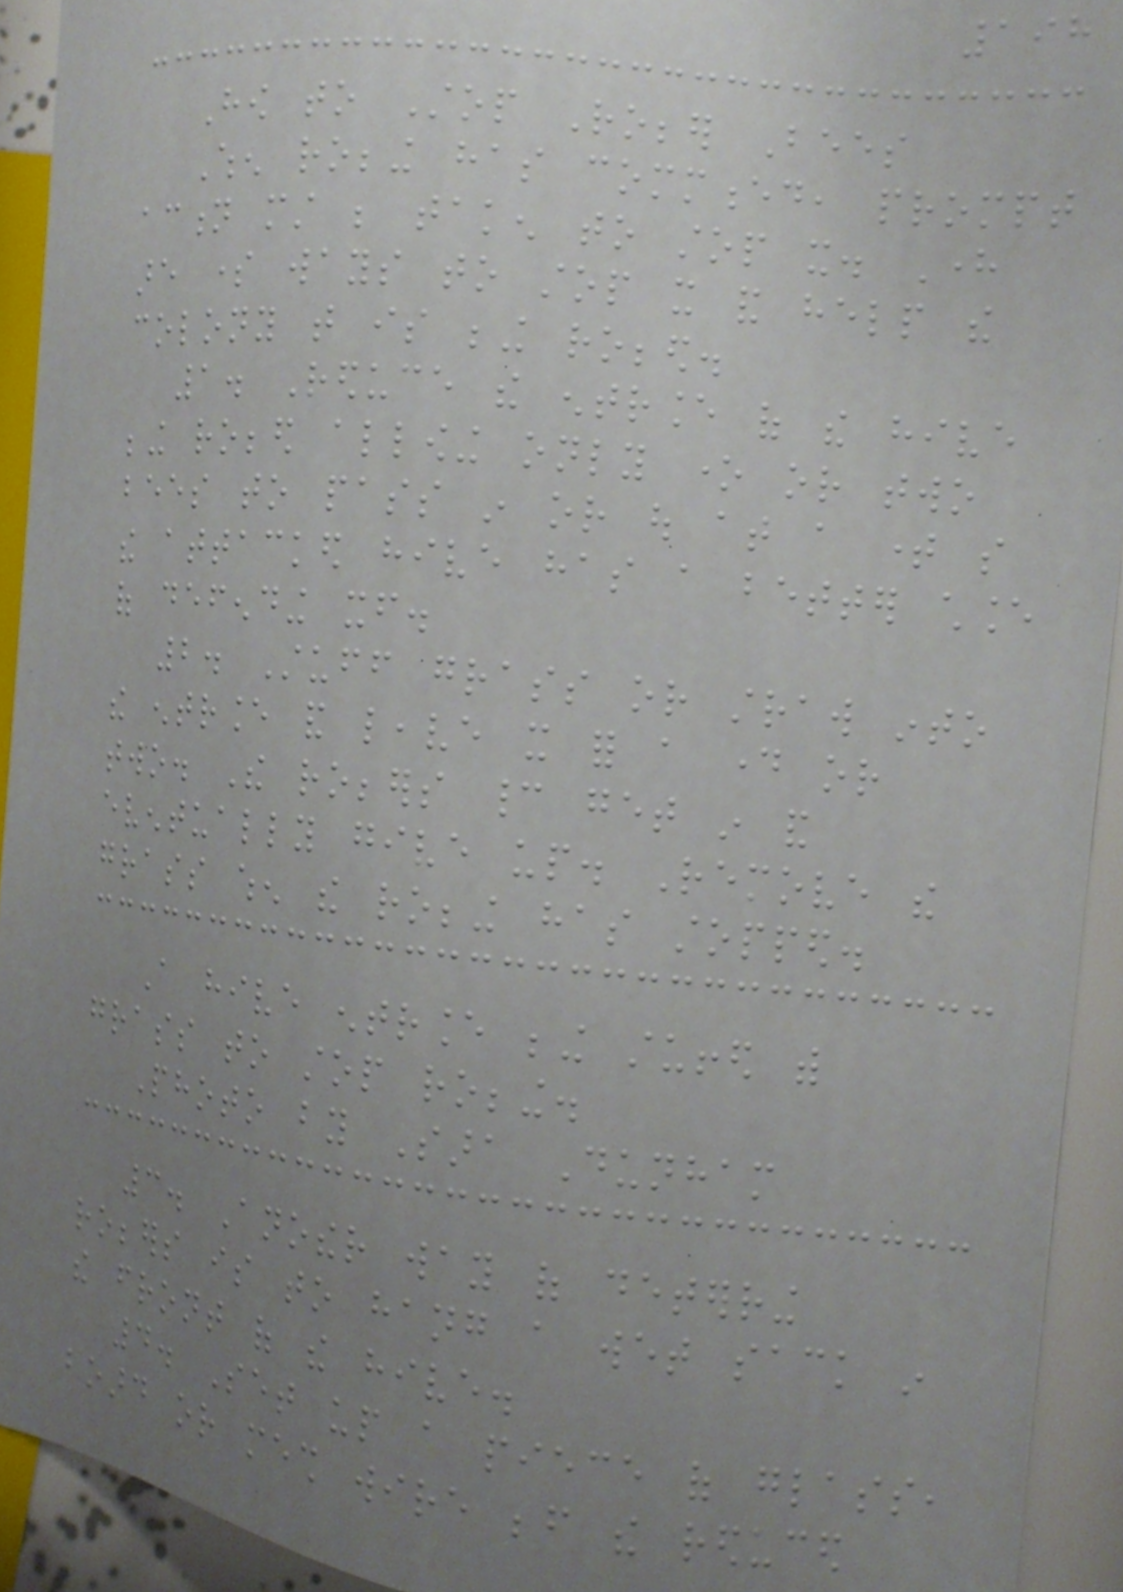198
How to Stop Robber Bees
When robbing has commenced, prompt
action must be taken to stop it. Here
are some ways to stop it and help the
colony that is being robbed.
1. Reduce the entrance of the hive
being robbed allowing only one or two
bees to pass in or out at a time so
the attacked hive has a better chance
of defending itself.
2. Stuff grass or straw into
the entrance and leave it for a day or
two. The robbers cannot get in and
eventually give up. Remove the
grass when the robbing has stopped.
A hive entrance being stuffed with
grass to stop robbing.
Photo by Sara Dunham
3. Another way of deterring
robbers is to hang a wet sack in
the front of the hive.
4. Set up a piece of glass,
board or mesh wire before the reduced
